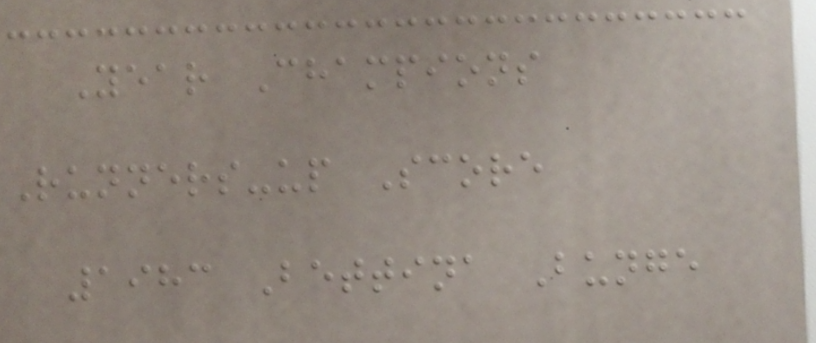Year Champions
Runners-up Score
1983 Bettina Bunge
